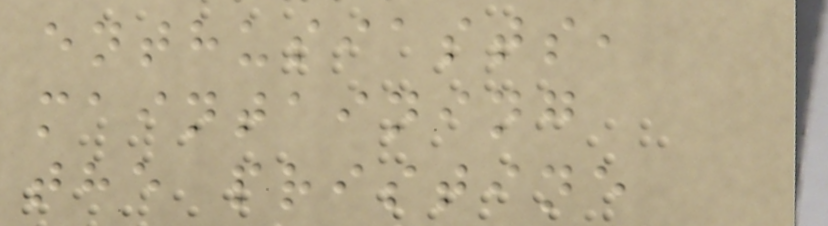enthusiasts,
maintaining
the pristine
